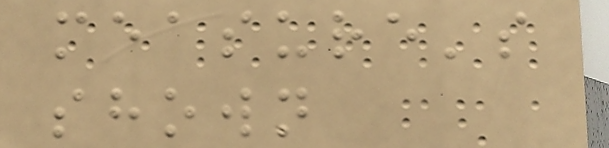measure's
shown
